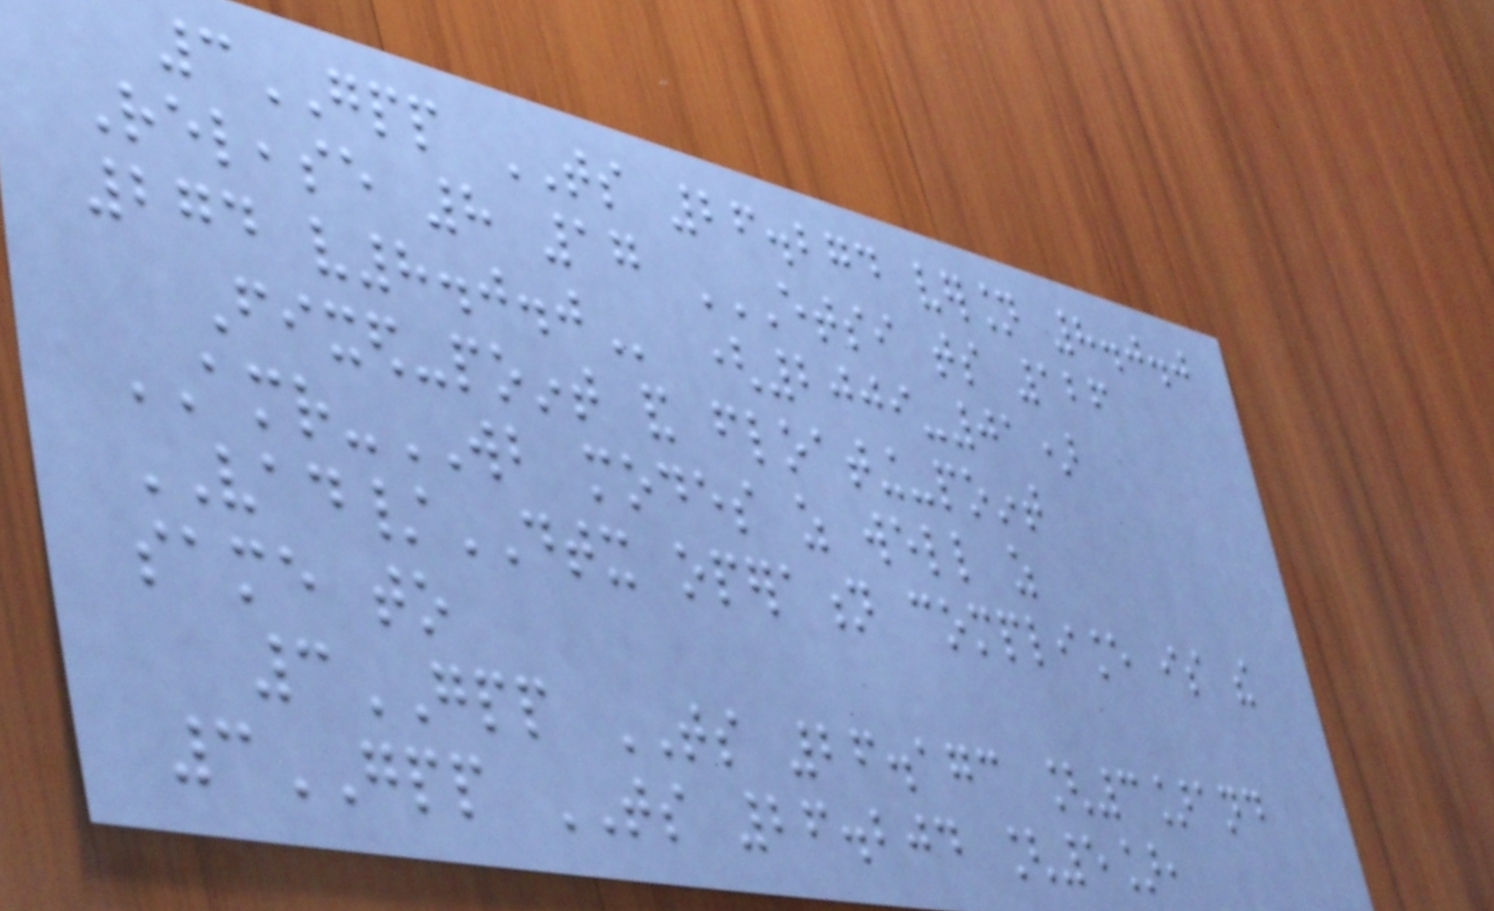3GPP TS 26.274 version 8.0.0
Release 8 17 ETSI TS 126
274 V8.0.0 (2009-01)
Fixed-point and floating-point
AMR-WB modes as well as
VAD/DTX operation compliance is the
same to
3GPP TS 26.173 [3]and
3GPP TS 26.204 [5],
